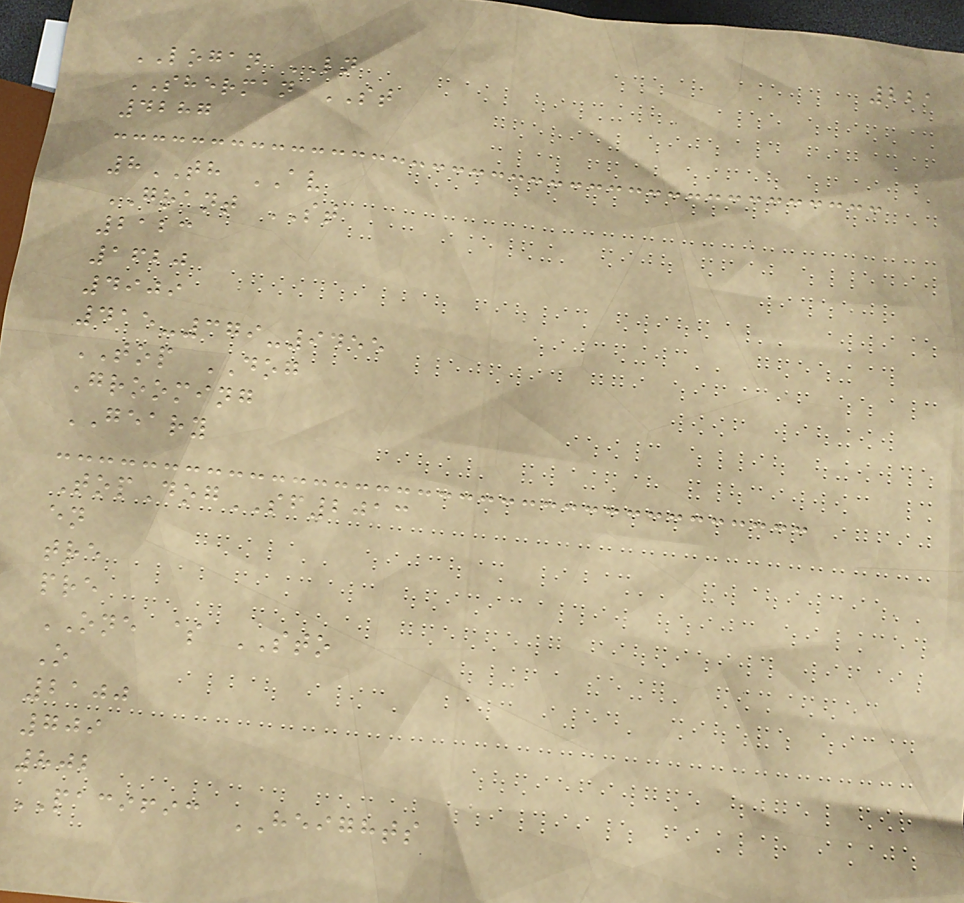221
LOGAN LN
SHERMAN ST
4287
8TH AV
GRANT ST
2123
1620
4909
415-379-9455
TOP DOG
Grooming
GEARY
TopDogSF2013
en
tre
pre
ONE $ STO
O
2100
709
802
PACIFIC HEIGHTS
